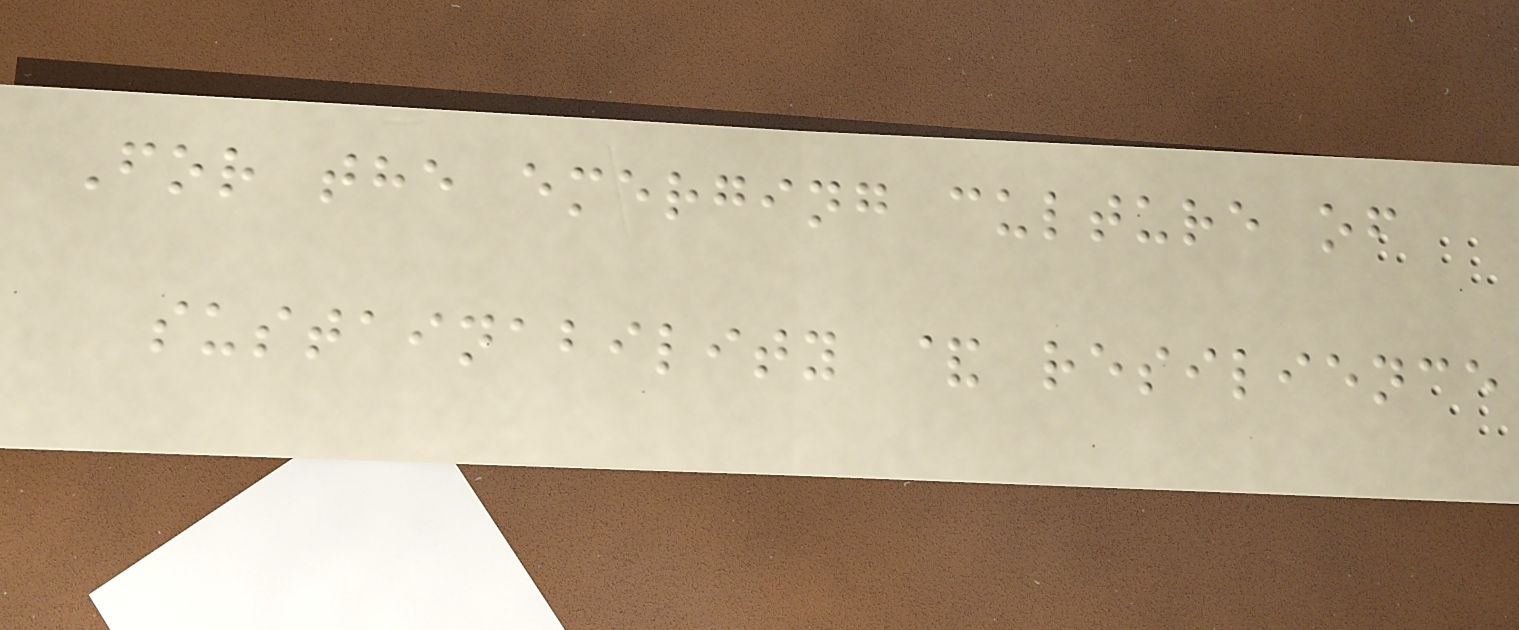For the emerging culture of
sustainability & resilience
